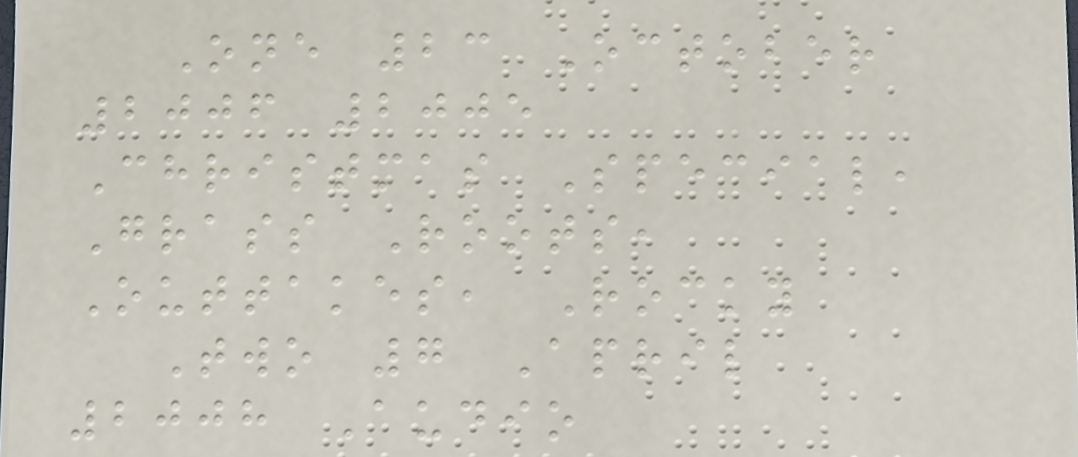One 23 October
2006 2005
Christmas Special,
Grass Roots,
Outtakes, Rocky
Two 7 April
2008 Audio
